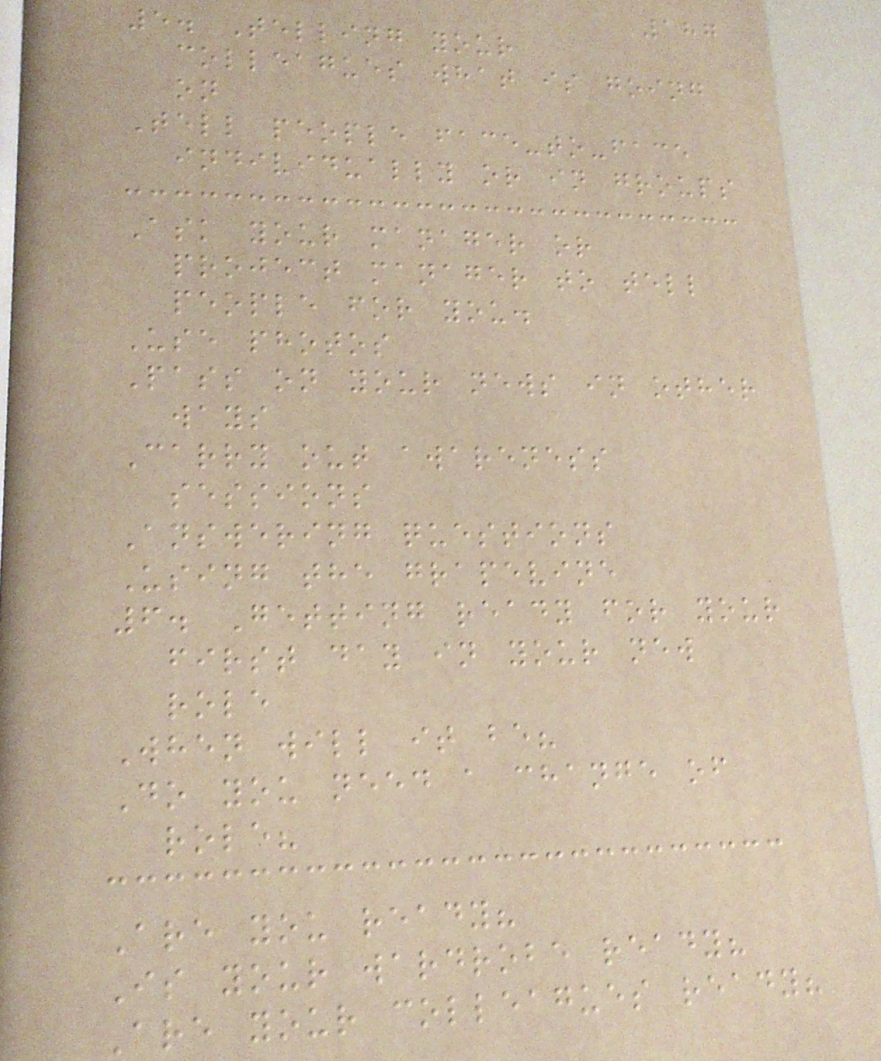187
5. Telling your
colleagues what is going
on
Tell people face-to-face
individually or in groups
Ask your manager or
project manager to tell
people for you.
Use photos
Pass on your news in other
ways
Carry out awareness
sessions
Answering questions
Using the grapevine
6. Getting ready for your
first day in your new
role
When will it be?
Do you need a change of
role?
Are you ready?
Is your wardrobe ready?
Are your colleagues ready?
